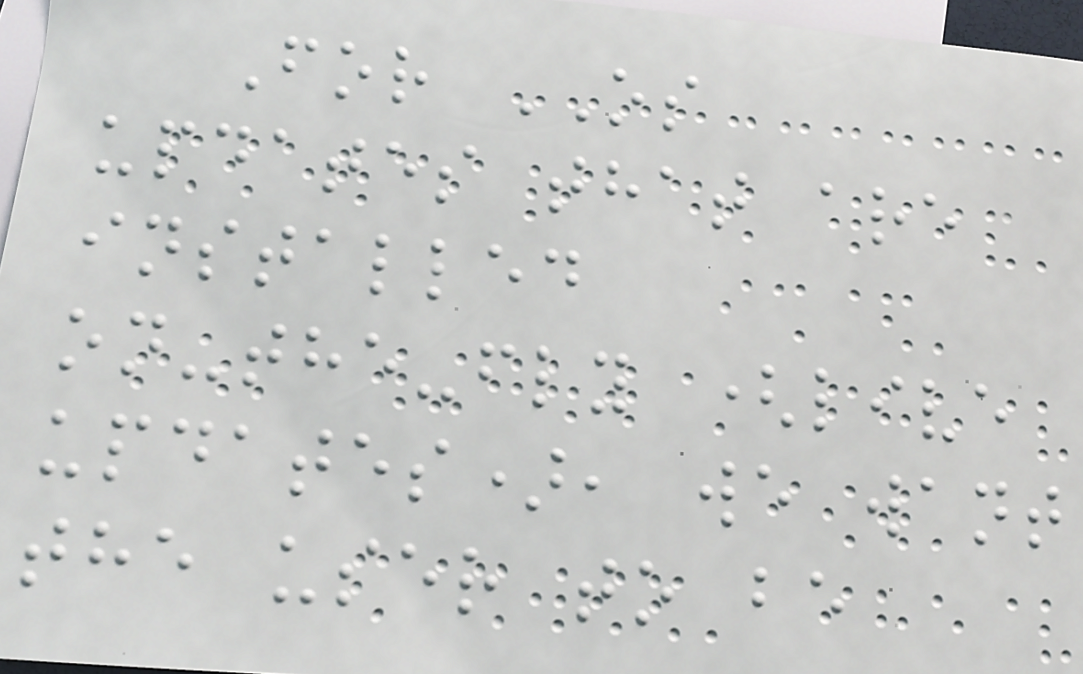For OS
updates that are
installed
on-the-fly (live
updates), we want
the user to be
